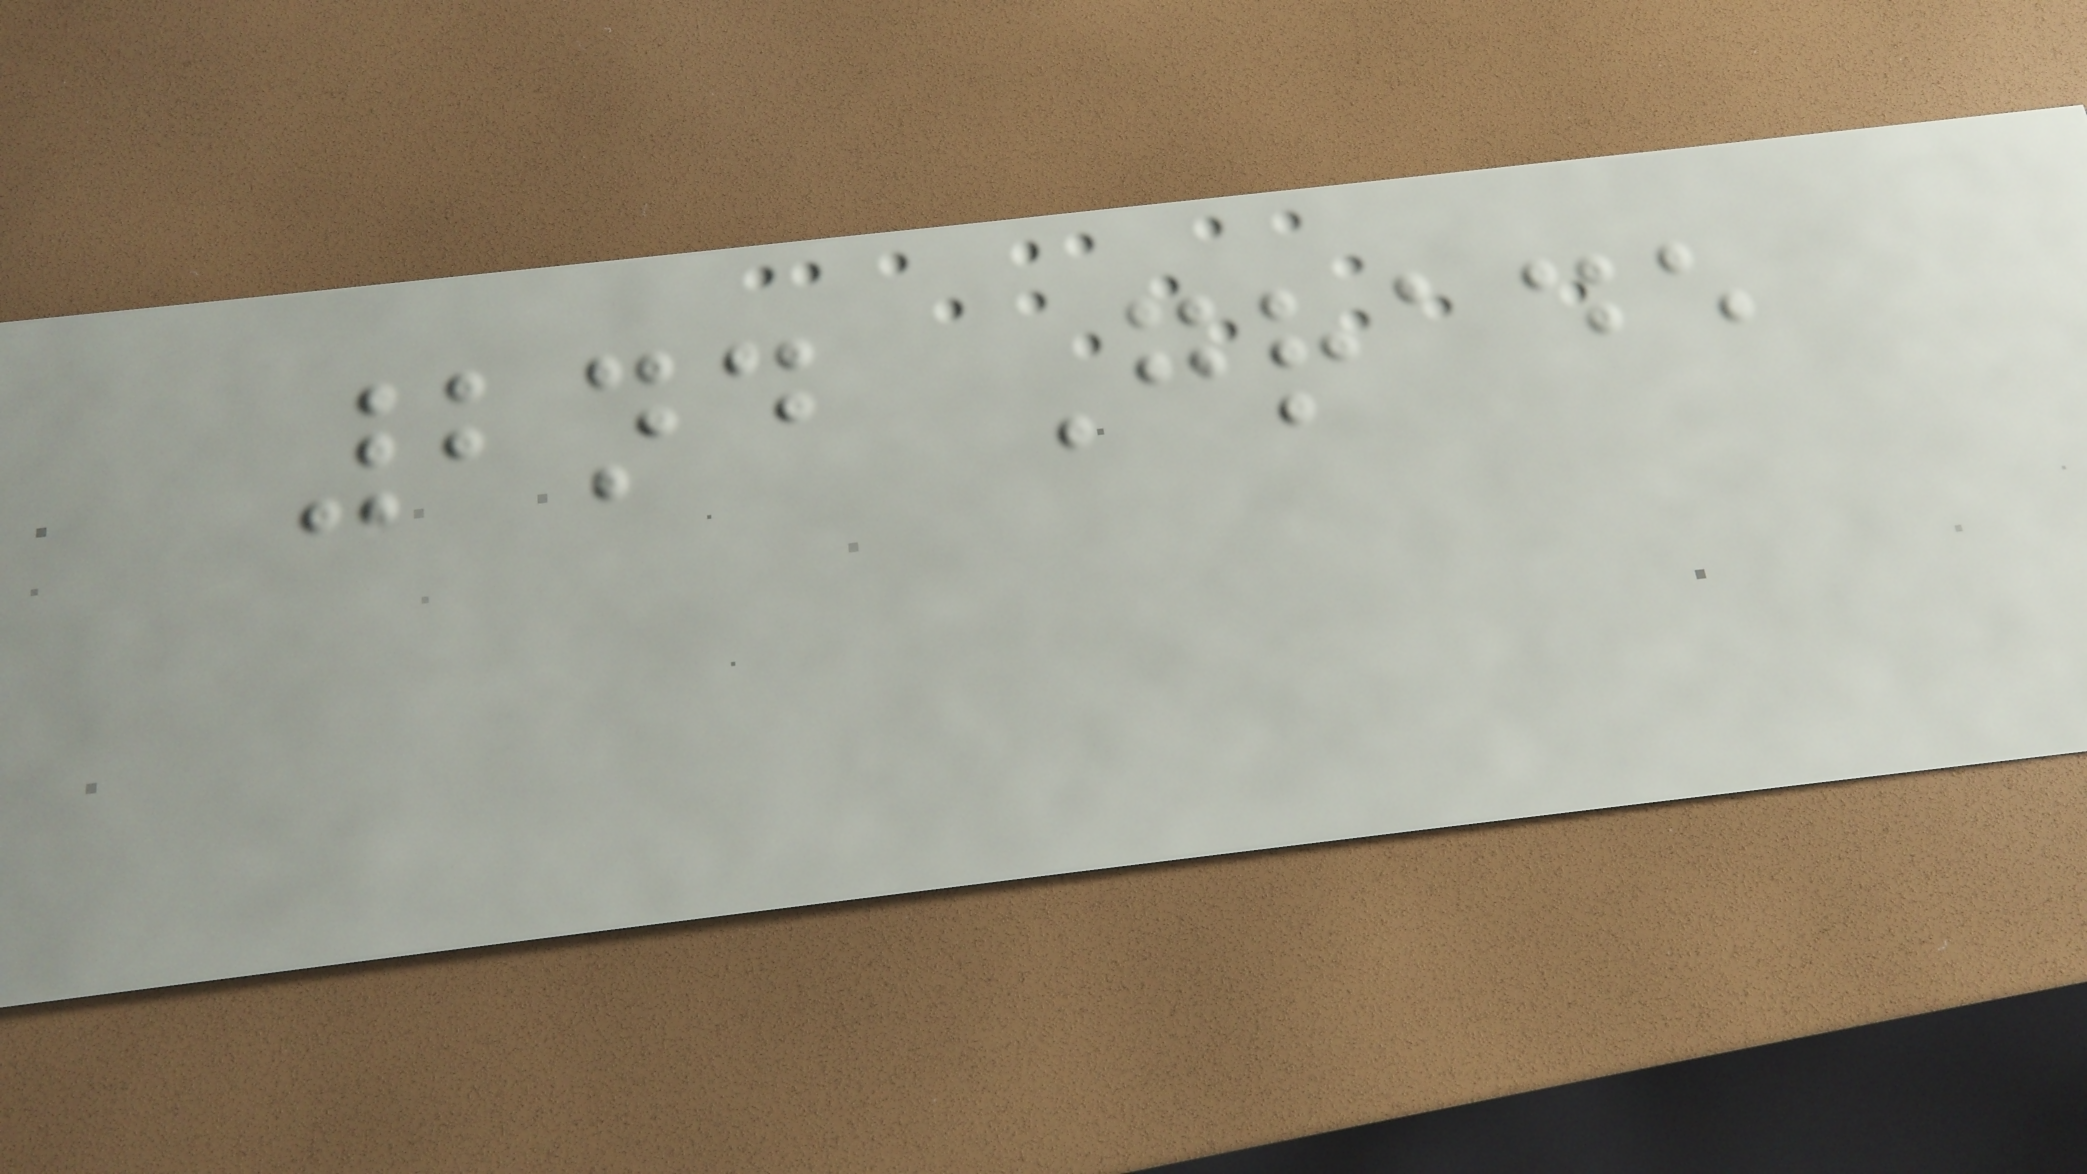2nd Grade
